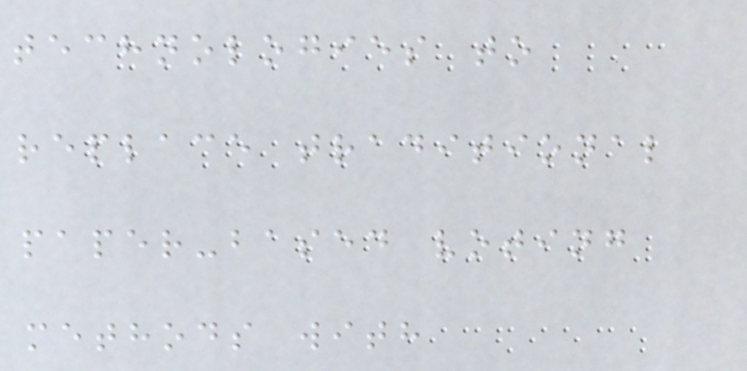technologies to
replace traditional
paper-based voting
methods with
